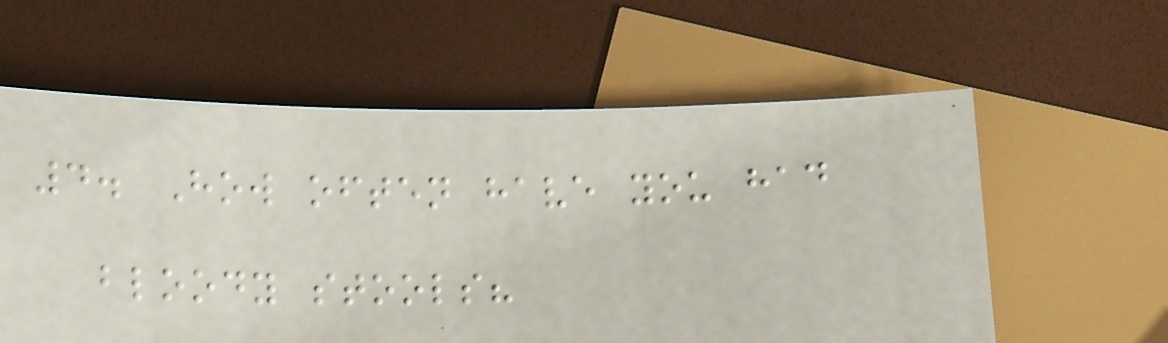4. How often have you had
bloody stools?
